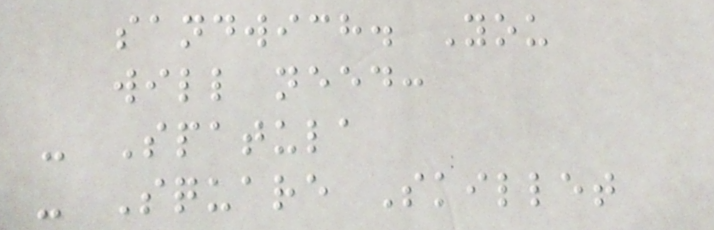sandwich. You
will need:
- Spatula
- Square Skillet
